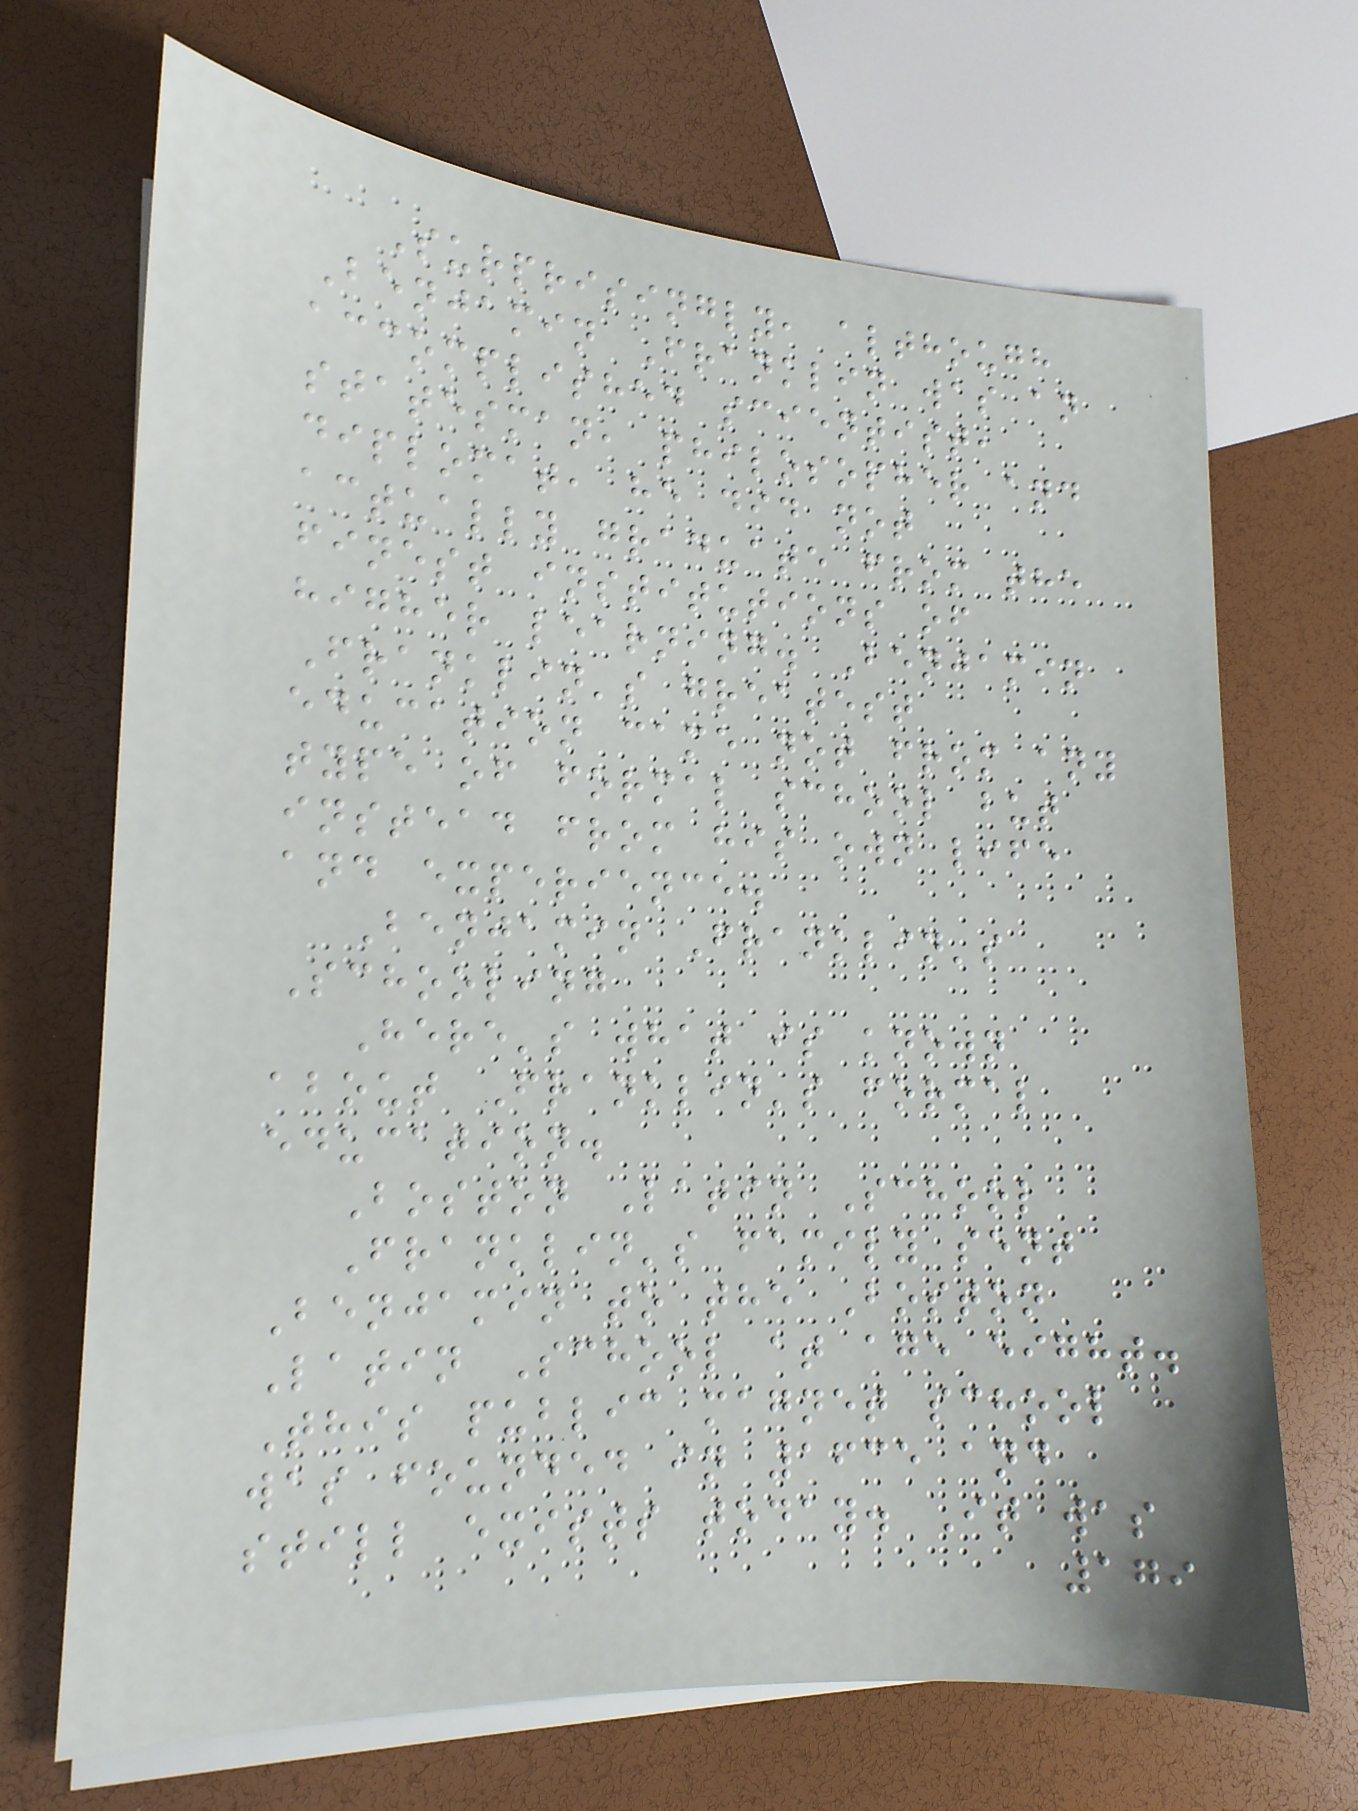Surprisingly, although
Benjamin Franklin was an
accomplished scientist,
statesman, philosopher and
diplomat, he did not
actually graduate from the
finest institutions of
higher learning. Benjamin
Franklin's greatest
education came not from any
type of formal school but
instead from his own life
and experience.
Benjamin Franklin's
Schooling
Here's what is known
about Franklin's formal
education.
Boston Latin School
Franklin's family sent
Benjamin to the Boston
Latin School at age eight.
This public magnet school
was founded in 1635 and
still exists today. It was
179
